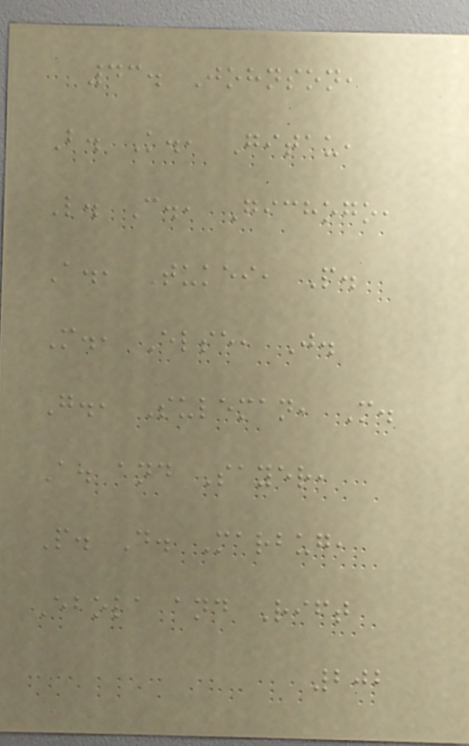43. Johnson,
B. K., Gitau,
L. C., Gichogo,
A., Tukei, P.
M., Else, J.
G., Suleman, M.
A. and Sayer,
P. D. Marbug,
Ebola and Rift
202
